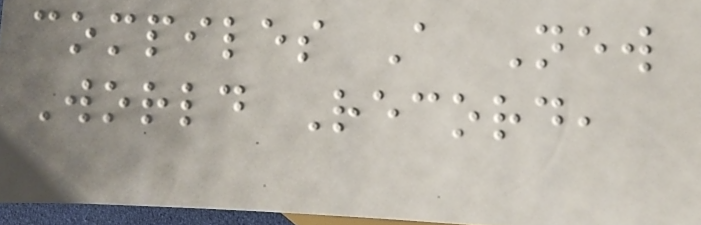compiles A New
World Record,
